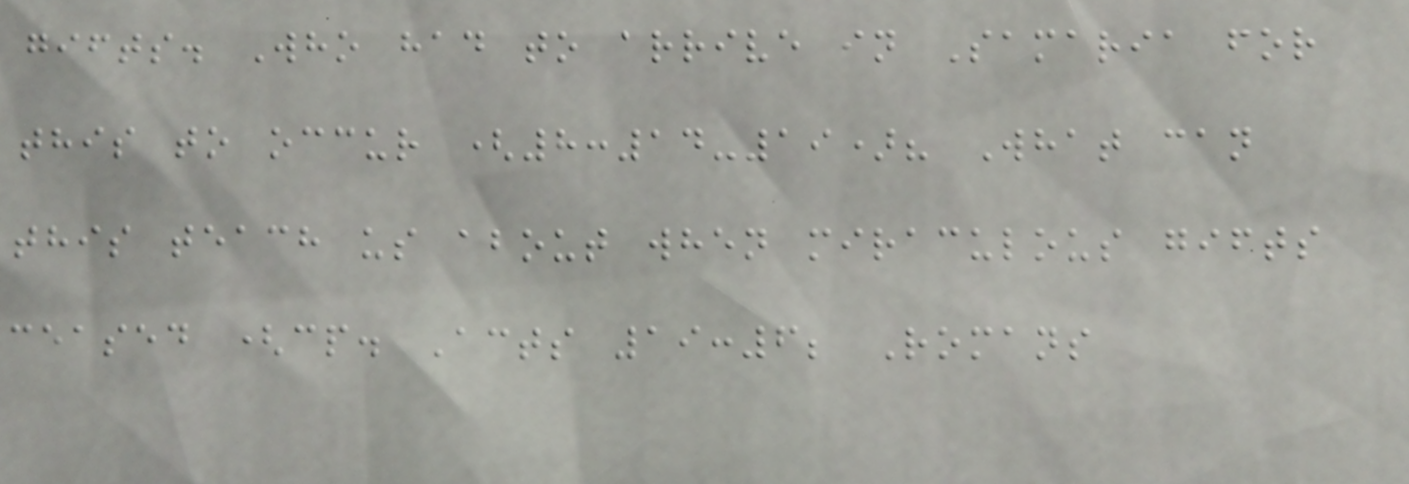gifts. Who had to arrive in Samaria for
this to occur (8:14-19)? What can
this teach us about when miraculous gifts
ceased (cp. Acts 19:6; Romans
